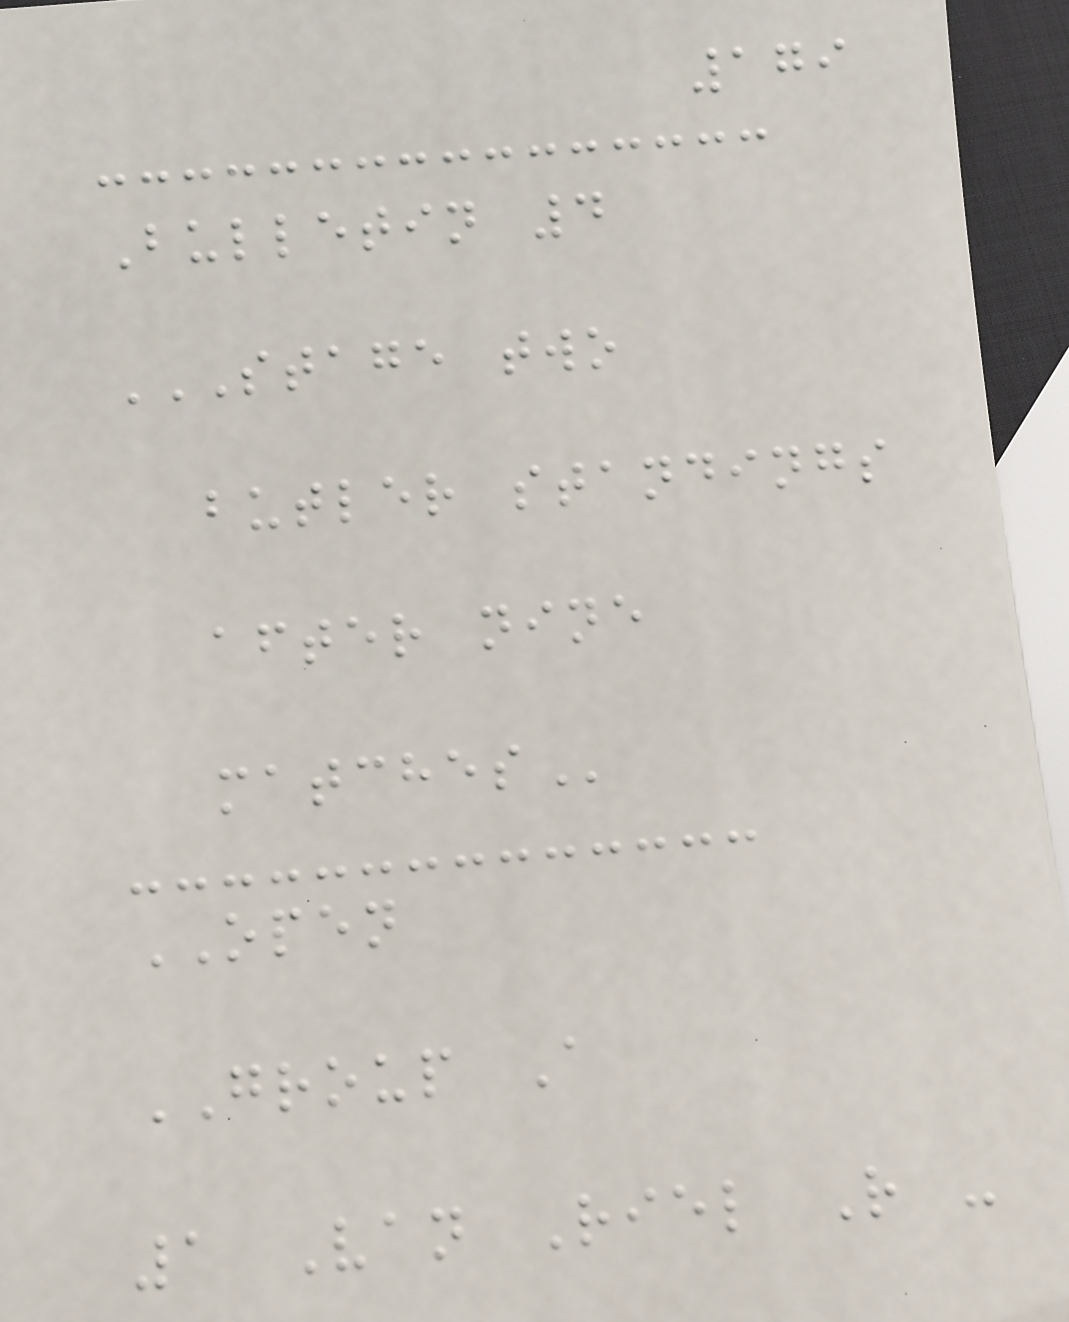179
Bulletin 4
STAGE TWO
BUTLER STANDINGS
AFTER NINE
MATCHES
OPEN
GROUP A
1 Van Riel R -
